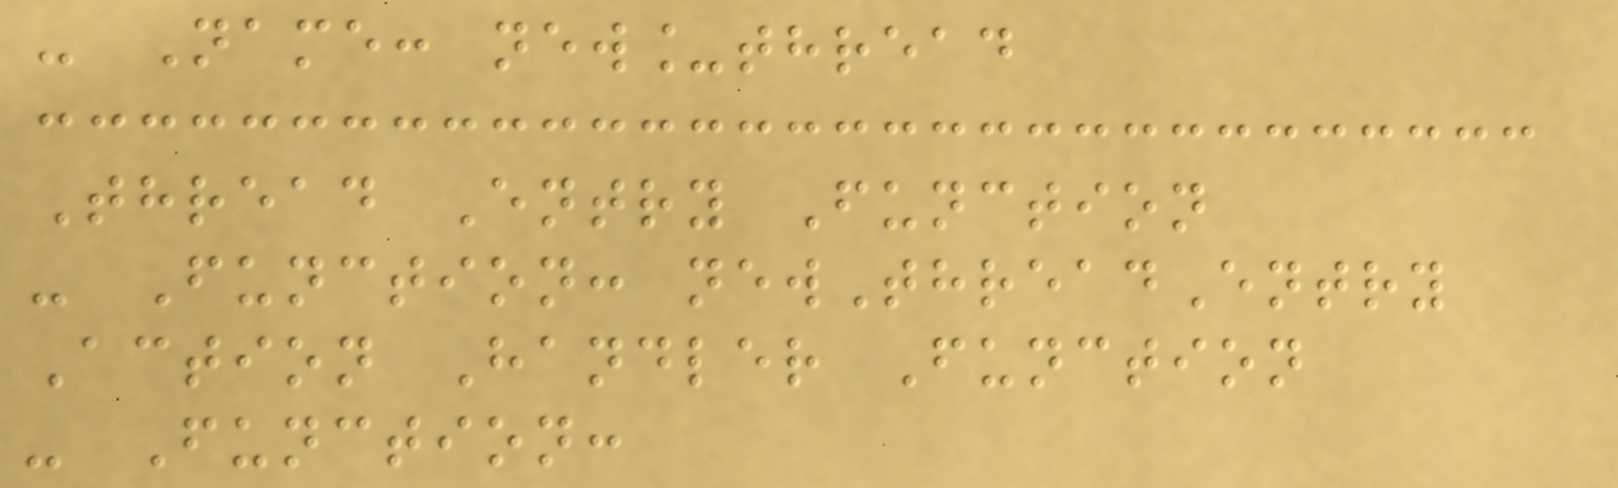- Name: new_thread
Thread Entry Function
- Function: newThreadEntry
Action Handler Function
- Function:
